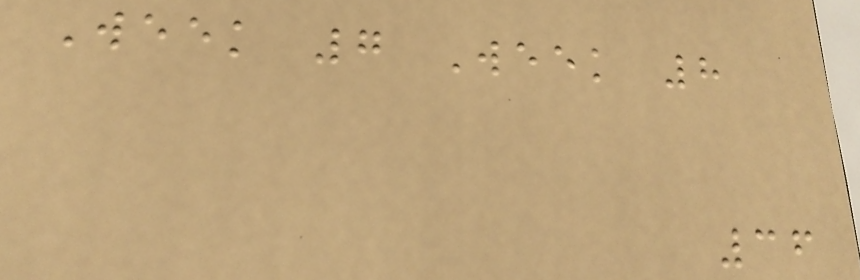Week 7 Week 8
36
